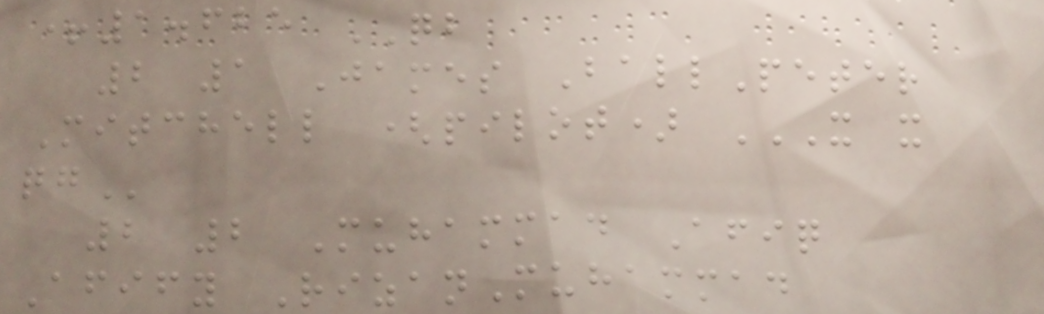+1.625 QB
2 1 James BallPeter
Mitchell (pilot) X X
QG
2 2 Muhammad Afiq
Afify RizanMuhammad
